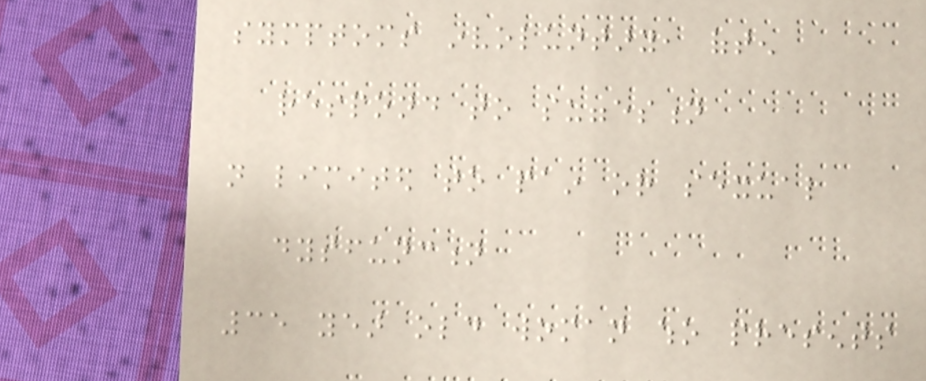symptoms involuntary, often
respond to suggestion
not limited to pain or sexual
dysfunction
35 year old woman who presents
